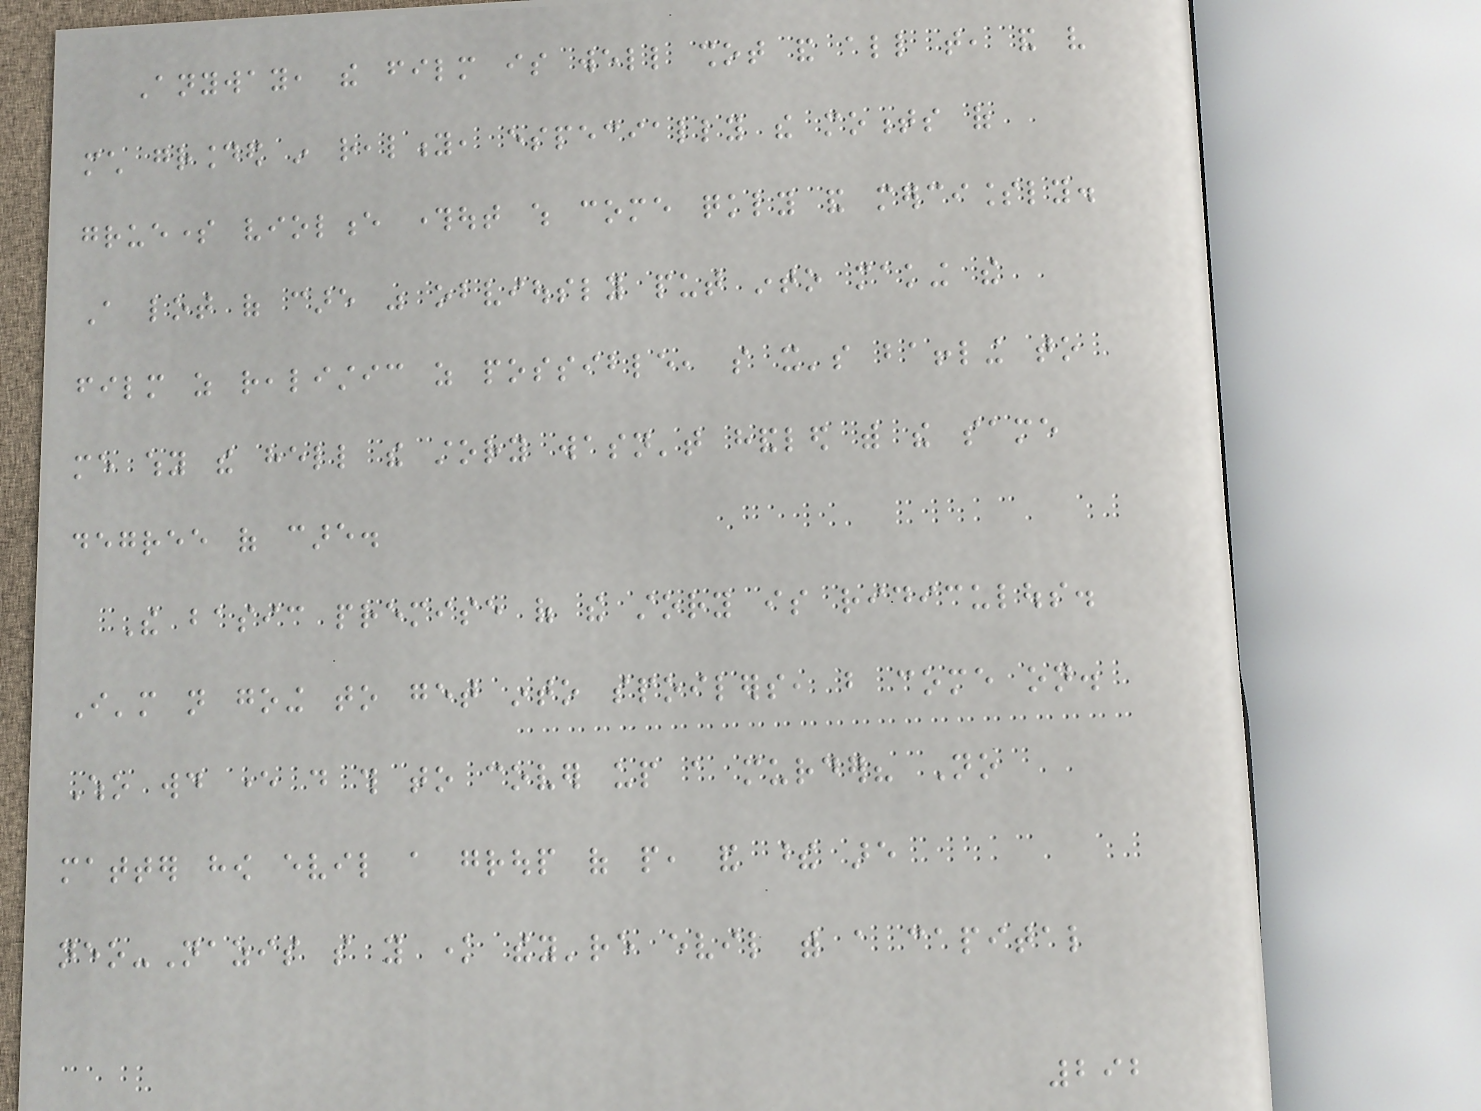Anyway, the film is well shot and all that, and very
much grounded in reality, especially the moments of
gruesome violence throughout which come quickly and mercilessly.
A lot of care was obviously put into making the
film as realistic as possible, so it's baffling to
me why the hell the story wasn't handled with the same
degree of care.
The basic premise of the story is ridiculous.
I'm not going to get into spoilers, but come on.
Who would ever do this to cover up a murder? No
matter how evil a group of people, and these are
neo-Nazis so you know they're evil with a capital
292
